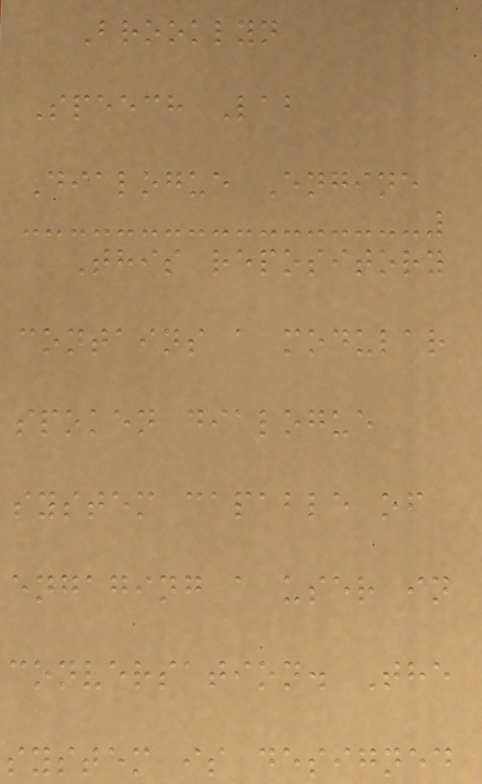Brooklyn
Speech Lab
Dialogue Engine
This repository
contains a modular
spoken dialogue
system capable of
engaging a user in
conversation. The
system is designed
